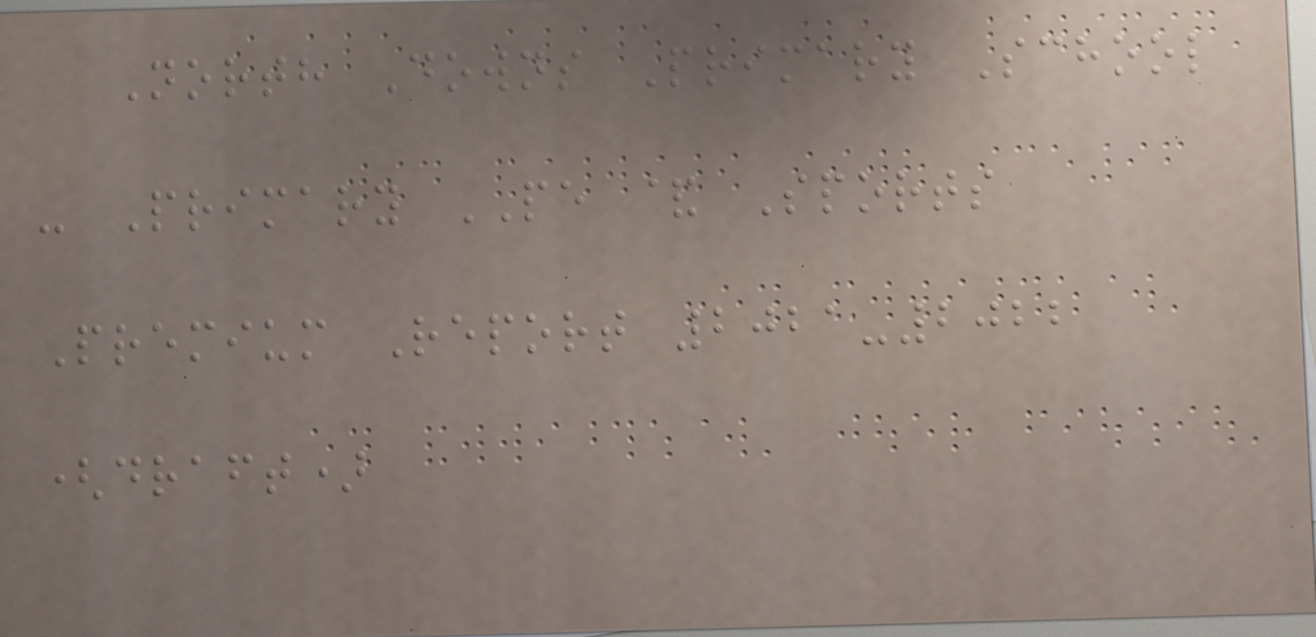North Downs Primary School
- Primary PE & Sports
Premium Report 2021-2022
(draft)
